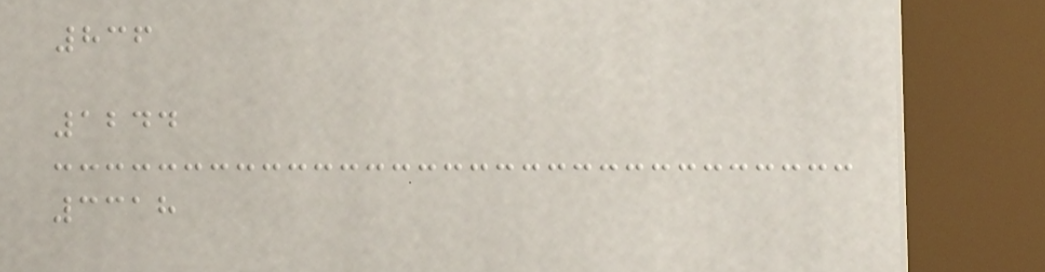836
1244
3318
